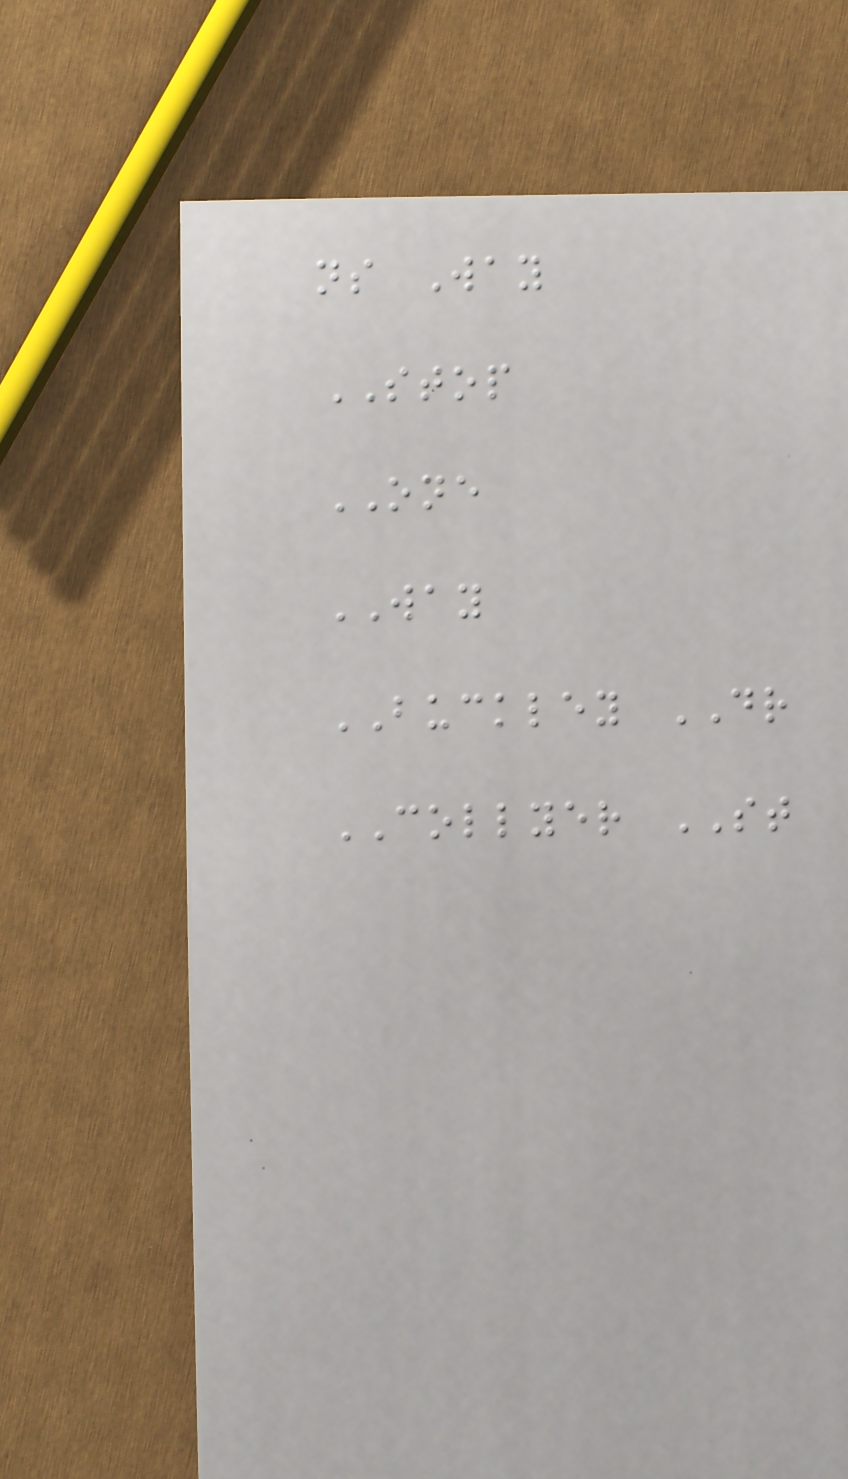ns Way
STOP
ONE
WAY
BUCKLEY DR
COLLYER ST
